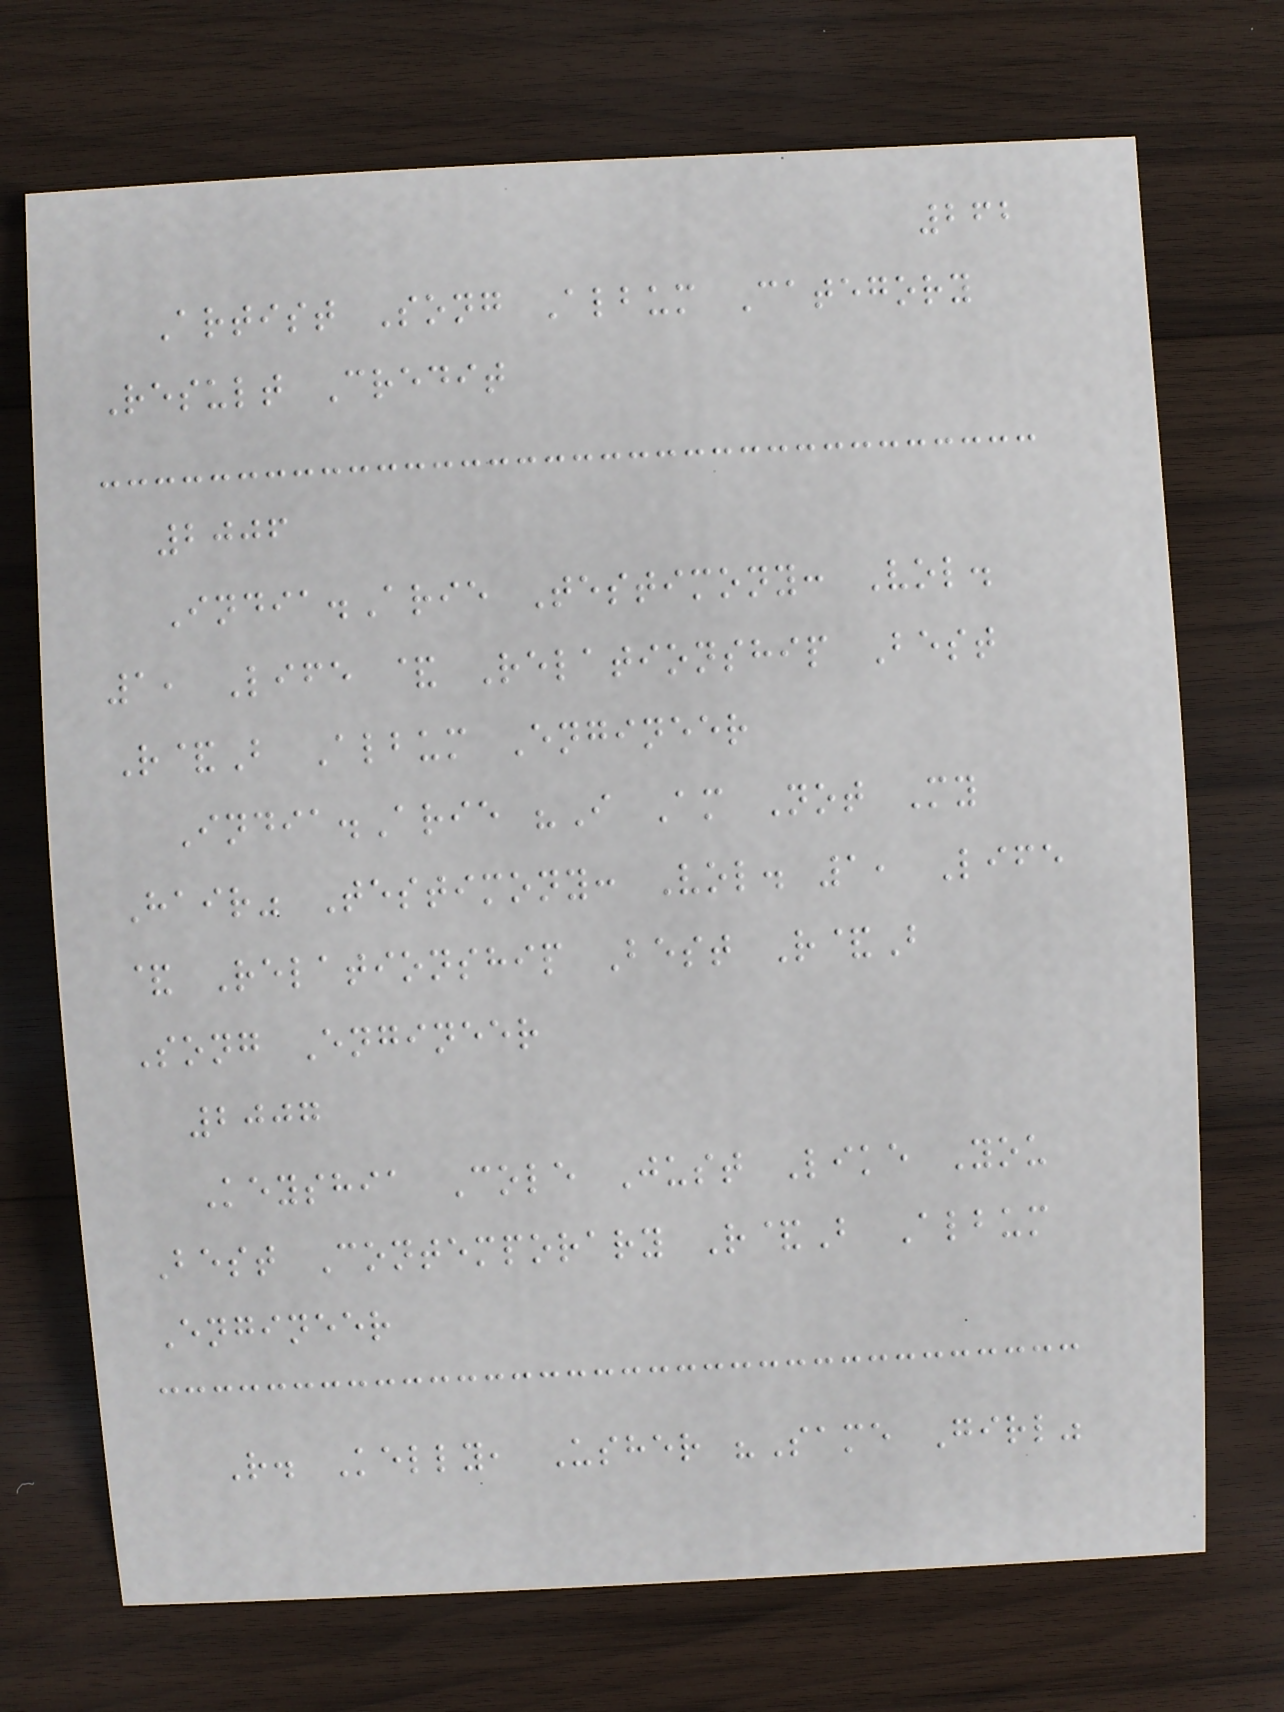262
Artist Song Album Category
Result Credit
2006
India.Arie Testimony: Vol.
1, Life & Relationship Best
R&B Album Engineer
India.Arie "I Am Not My
Hair" Testimony: Vol. 1, Life
& Relationship Best R&B
Song Engineer
2007
Keyshia Cole Just Like You
Best Contemporary R&B Album
Engineer
R. Kelly, Usher "Same Girl"
